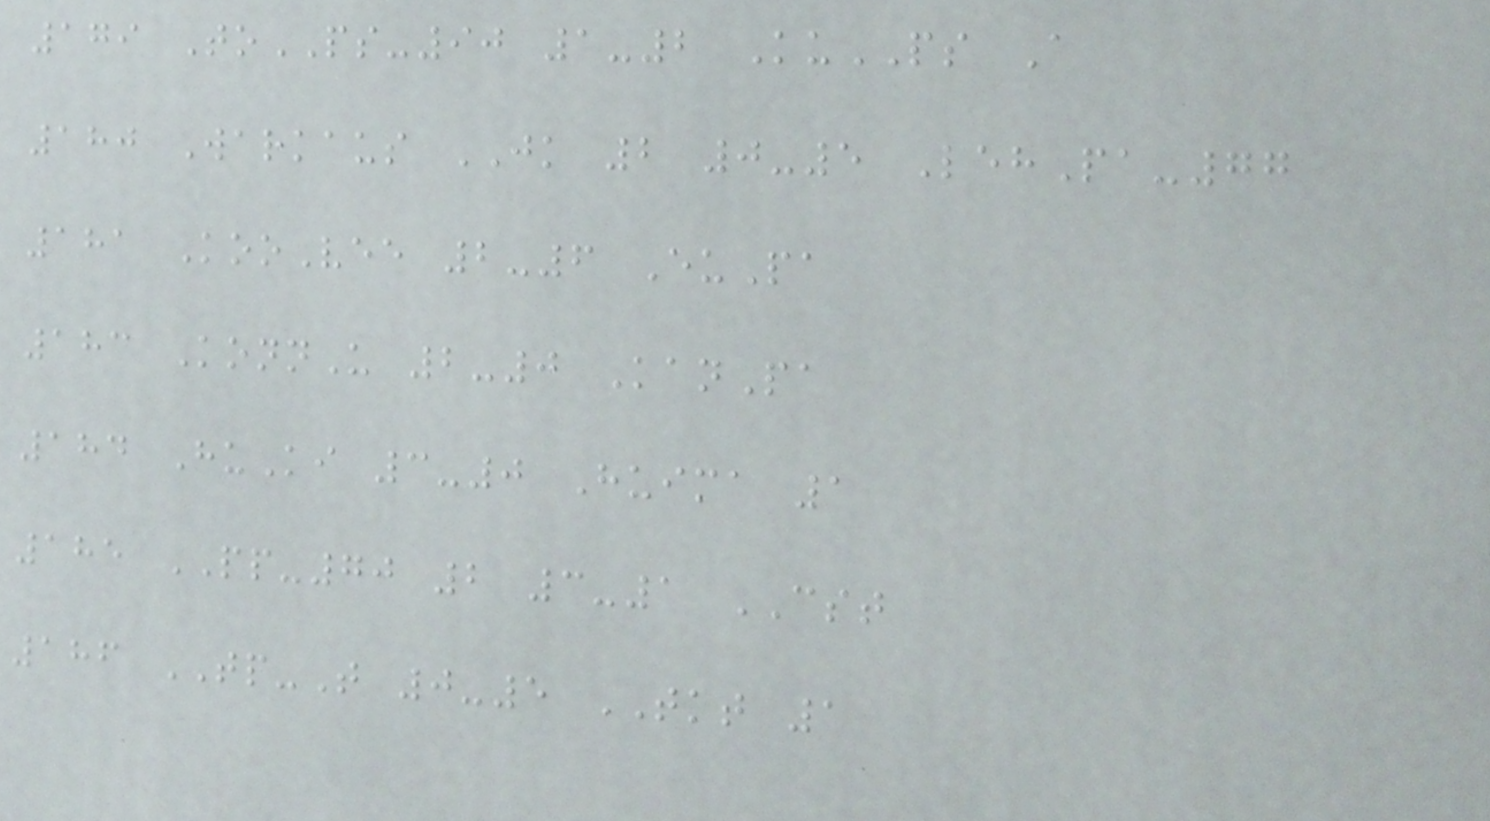179 ToPS-90 1-2 KuPS A
180 Warkaus JK 2 0-5 LehPa-77
181 KooVee 2-6 EuPa
183 KonnU 2-0 KanPa
184 HuKi 3-0 Huima 1
185 PP-70 2 3-1 CST
186 TP-T 0-5 TKT 1
